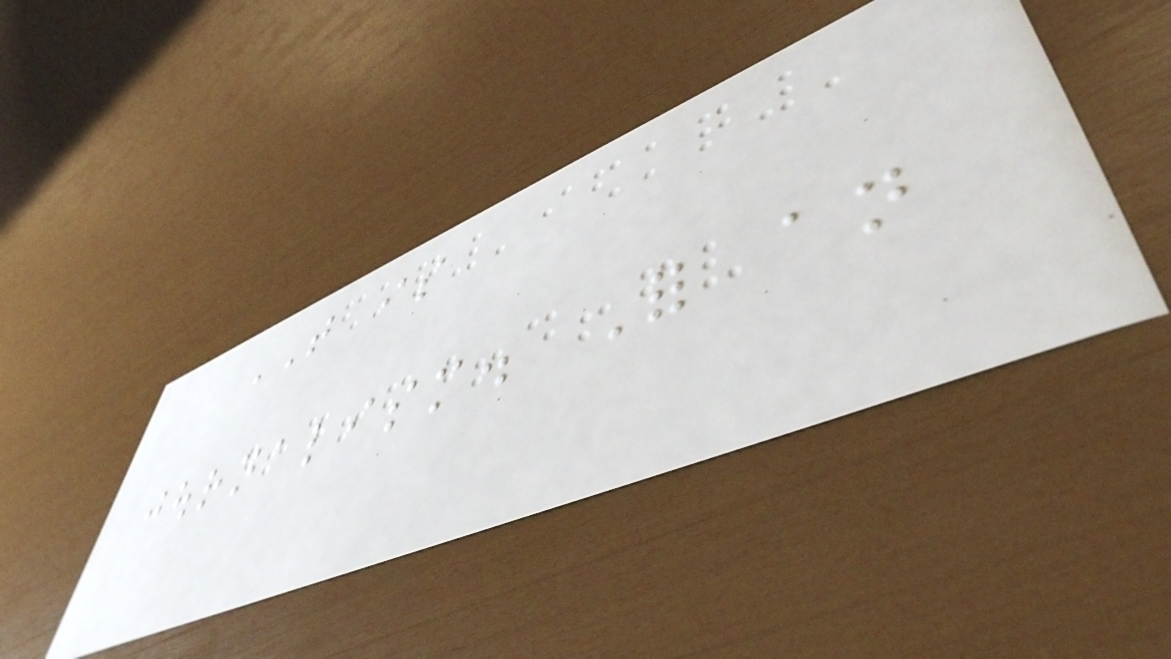THAT is
journalism. For an
